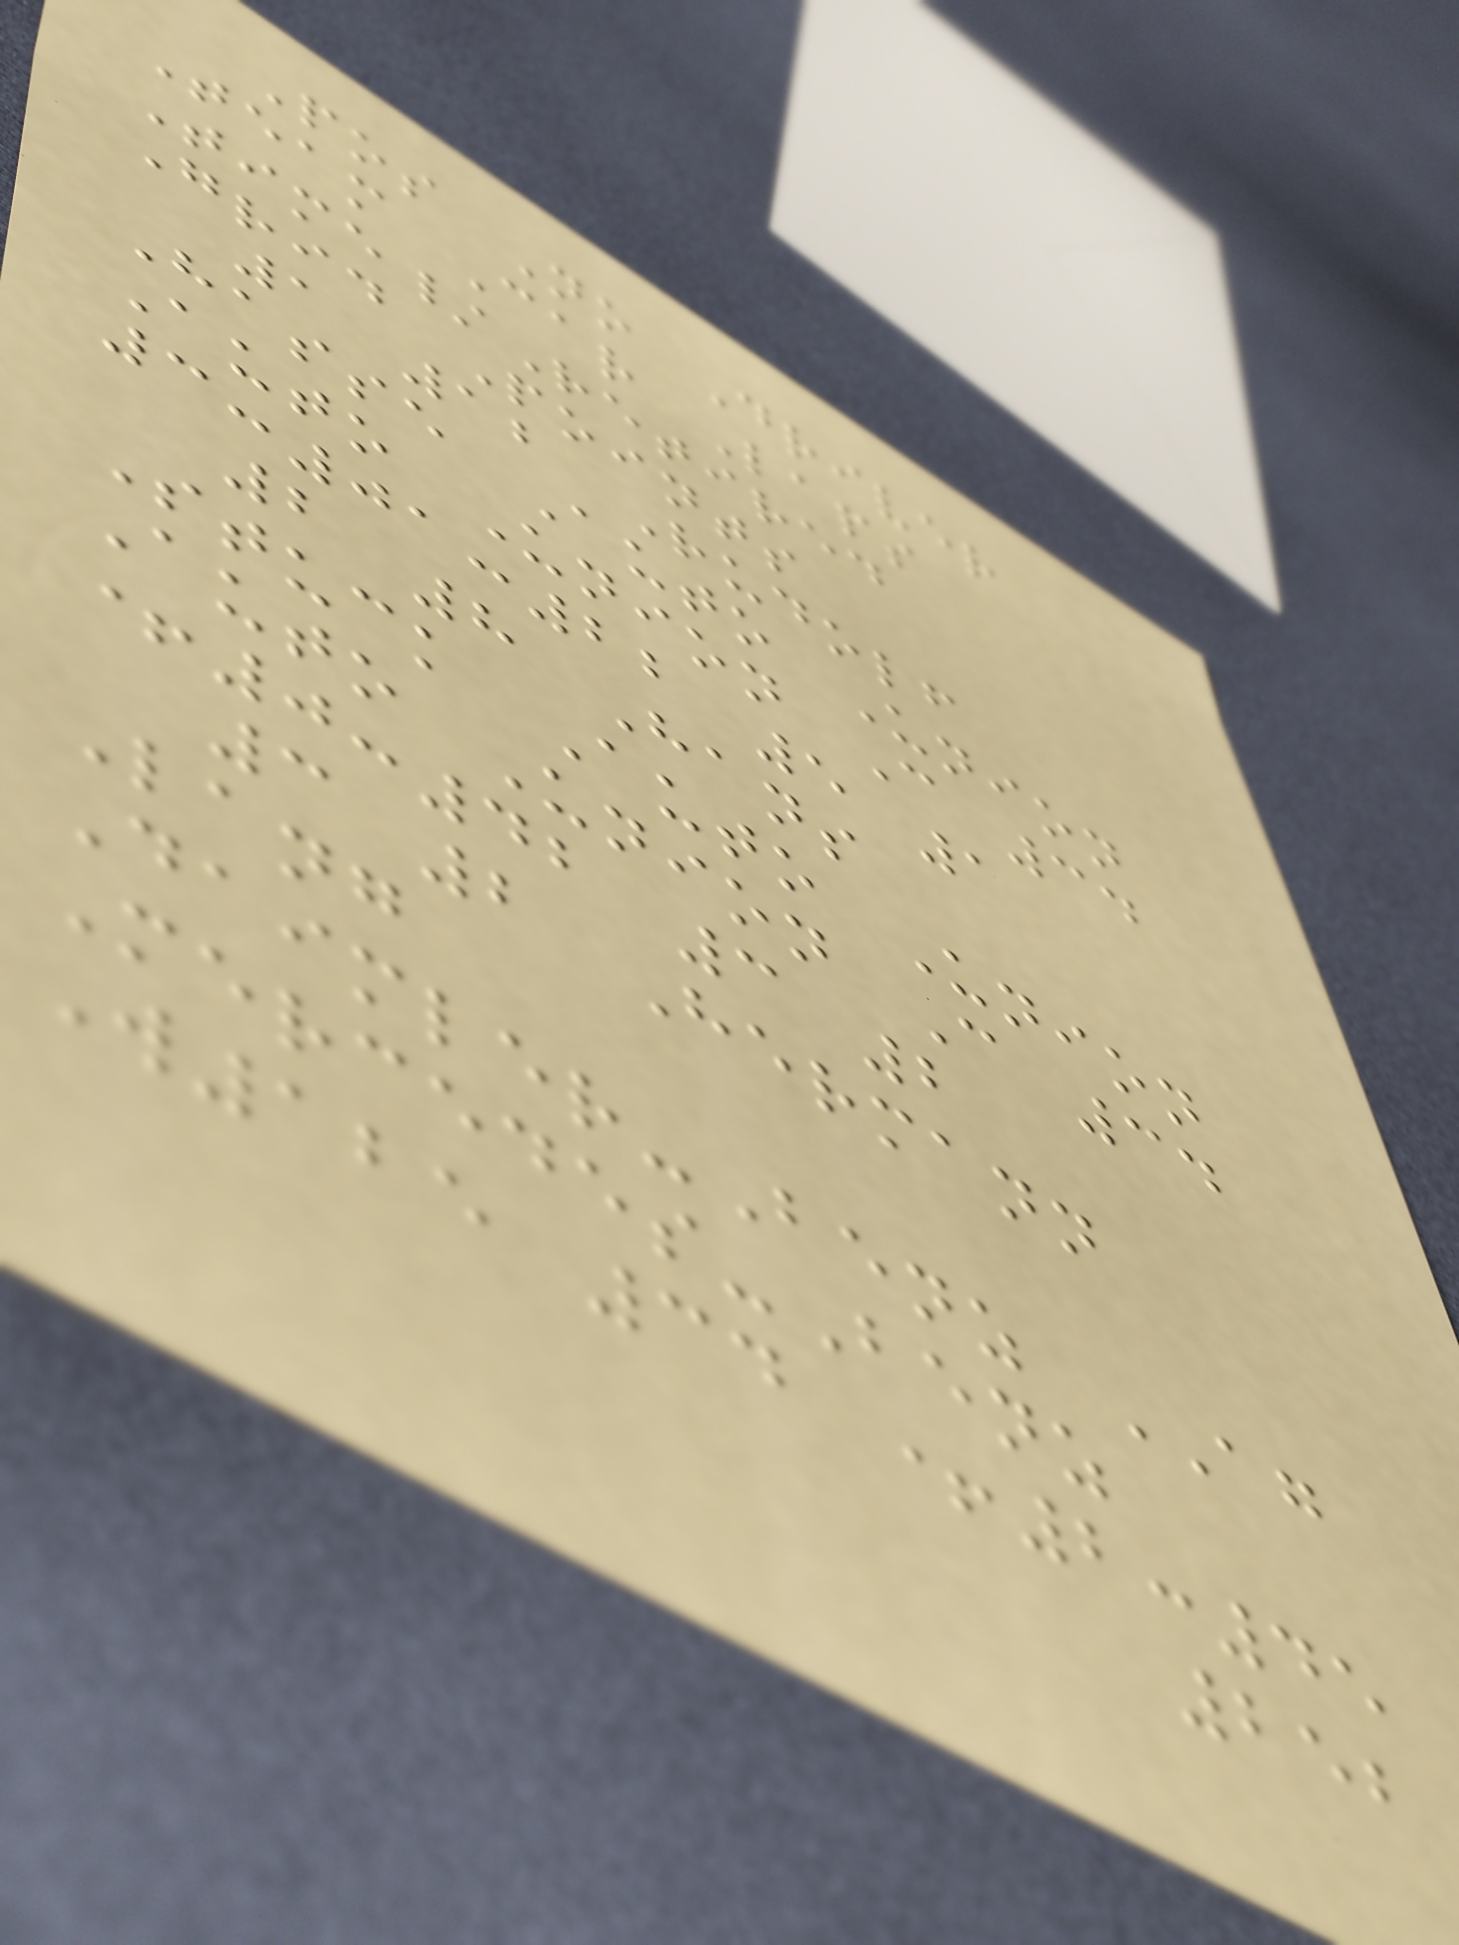Pos No Driver
Team Car Laps
Time/Retired
Grid Points
1 12 Rudolf
Hasse Auto Union
Auto Union C 34
3:01:22 5 1
2 8 Hans
Stuck Auto Union
Auto Union C 34
+0:42 3 2
3 2 Hermann
Lang
Daimler-Benz AG
Mercedes-Benz
W125 34 +2:45
252
